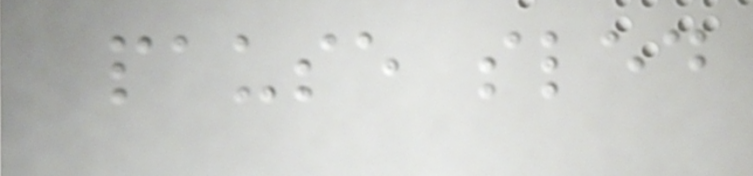pause sled
